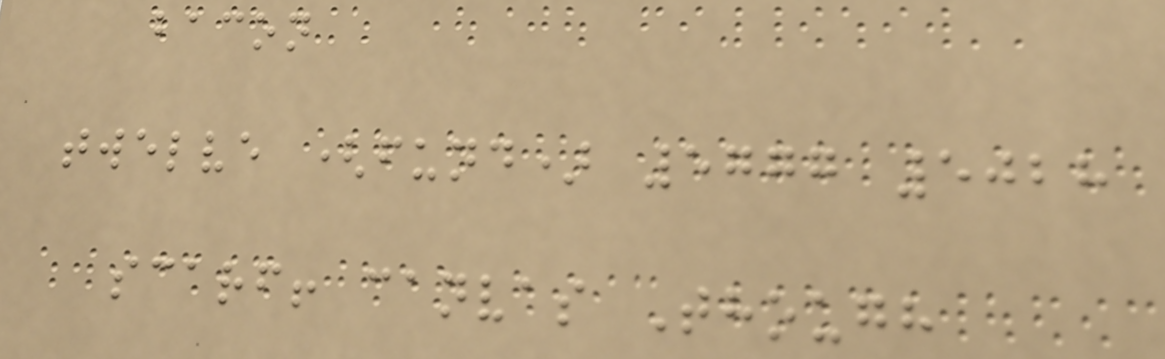bacon
twelve (fund) 5777 5028
scarf! canvas Though
